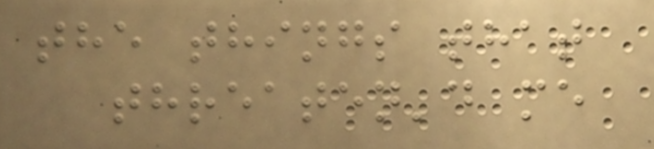the things that
threaten'd me
